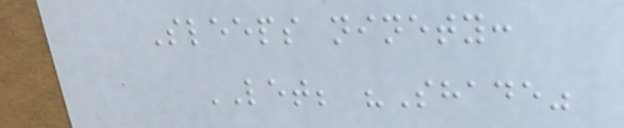Sleeps ninety:
LET; "Shade"
